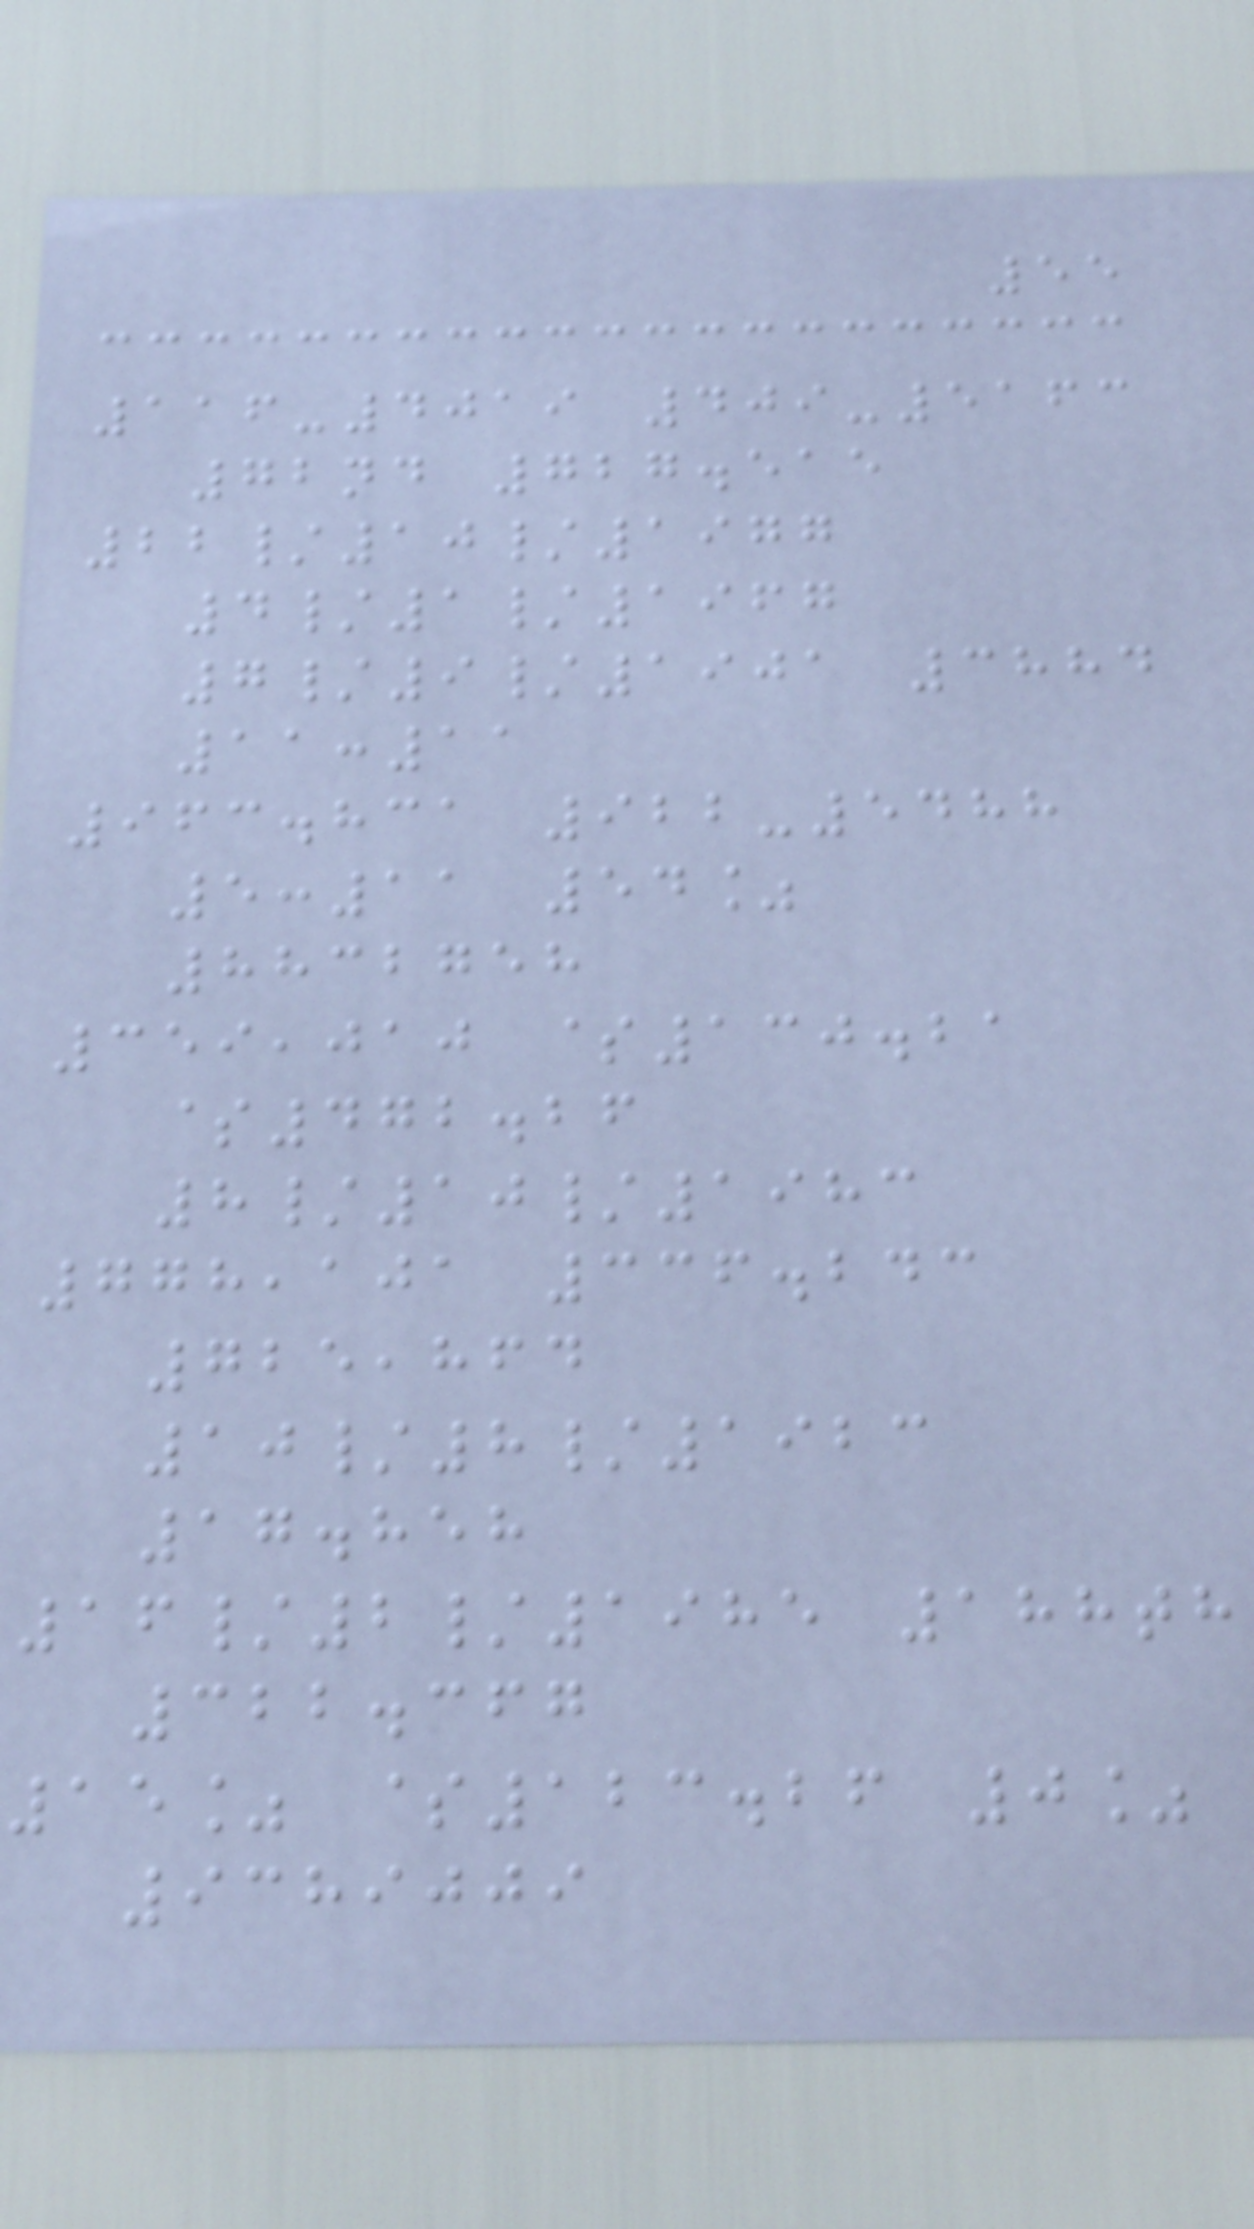55
116-4019 409-5163
72nd 727.515
22/10/1977
4/1/1967
7/9/1901 3884
11:11
963.831 922-5488
5:11 54%
8832758
359,010 $130.21
$472.26
8/10/1983
778,101 336.243
725,864
10/8/1923
17.858
16/2/1985 188th
322.367
15% $123.26 0%
9389009
